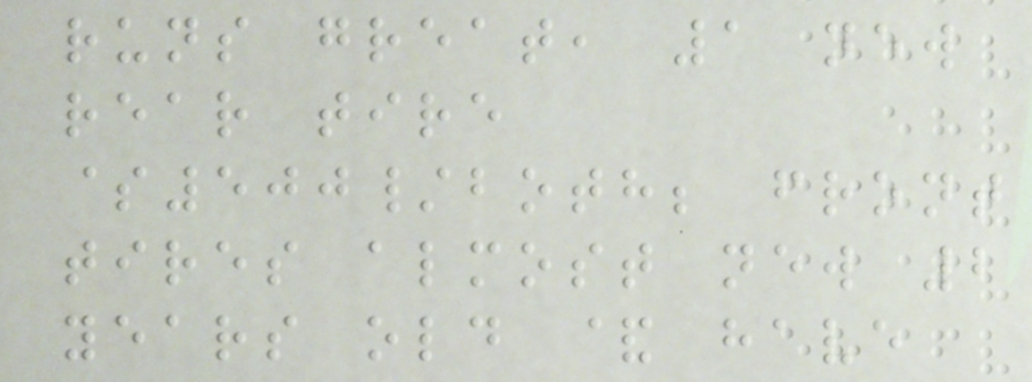runs great, 1 new
rear tire
$500/both; front
tires almost new 2
years old & have
